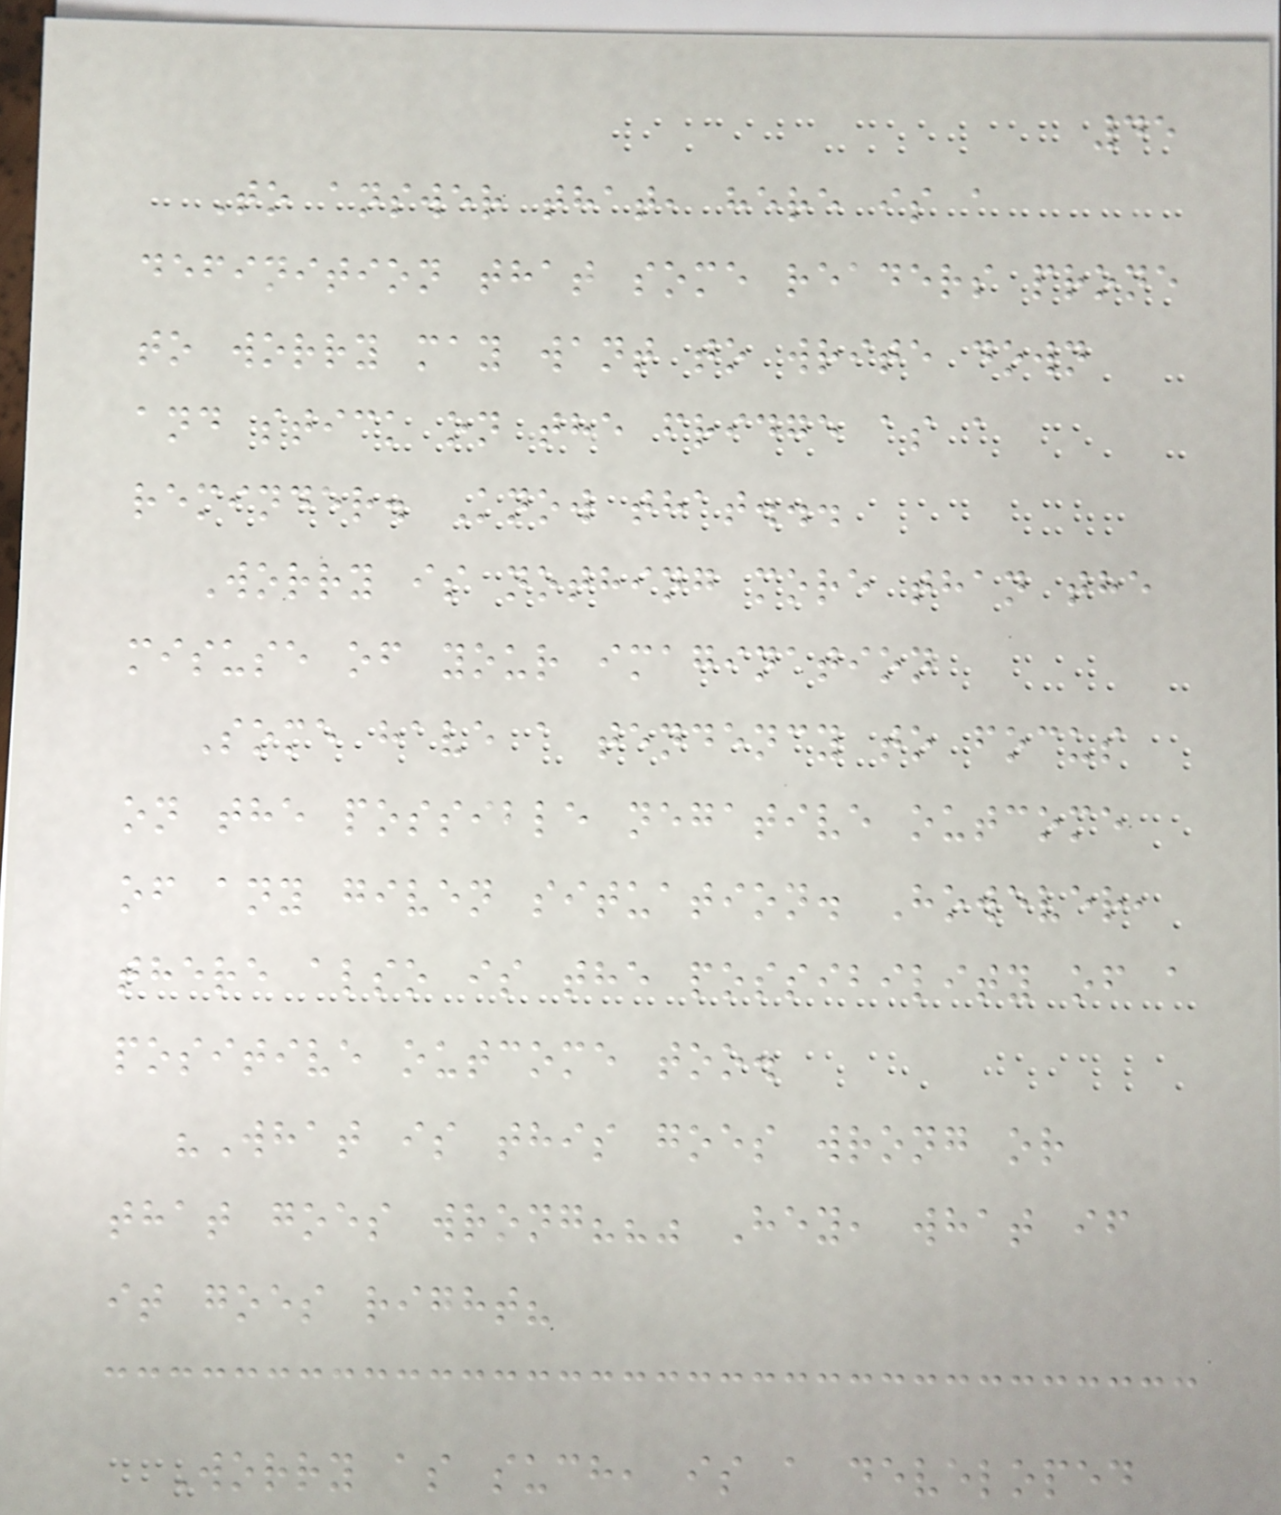45
To answer that, here is a
definition that some readers prone
to worry may want to write down
and stick on the fridge as a
reminder. Know that...
Worry is nothing more than the
misuse of your imagination
Some have a tendency to focus
on the possible negative outcome
of any given situation. However,
there also is the possibility of a
positive outcome too.
"What is this goes wrong or
that goes wrong??" Hey, what if
it goes right?
Worry as such, is a developed
